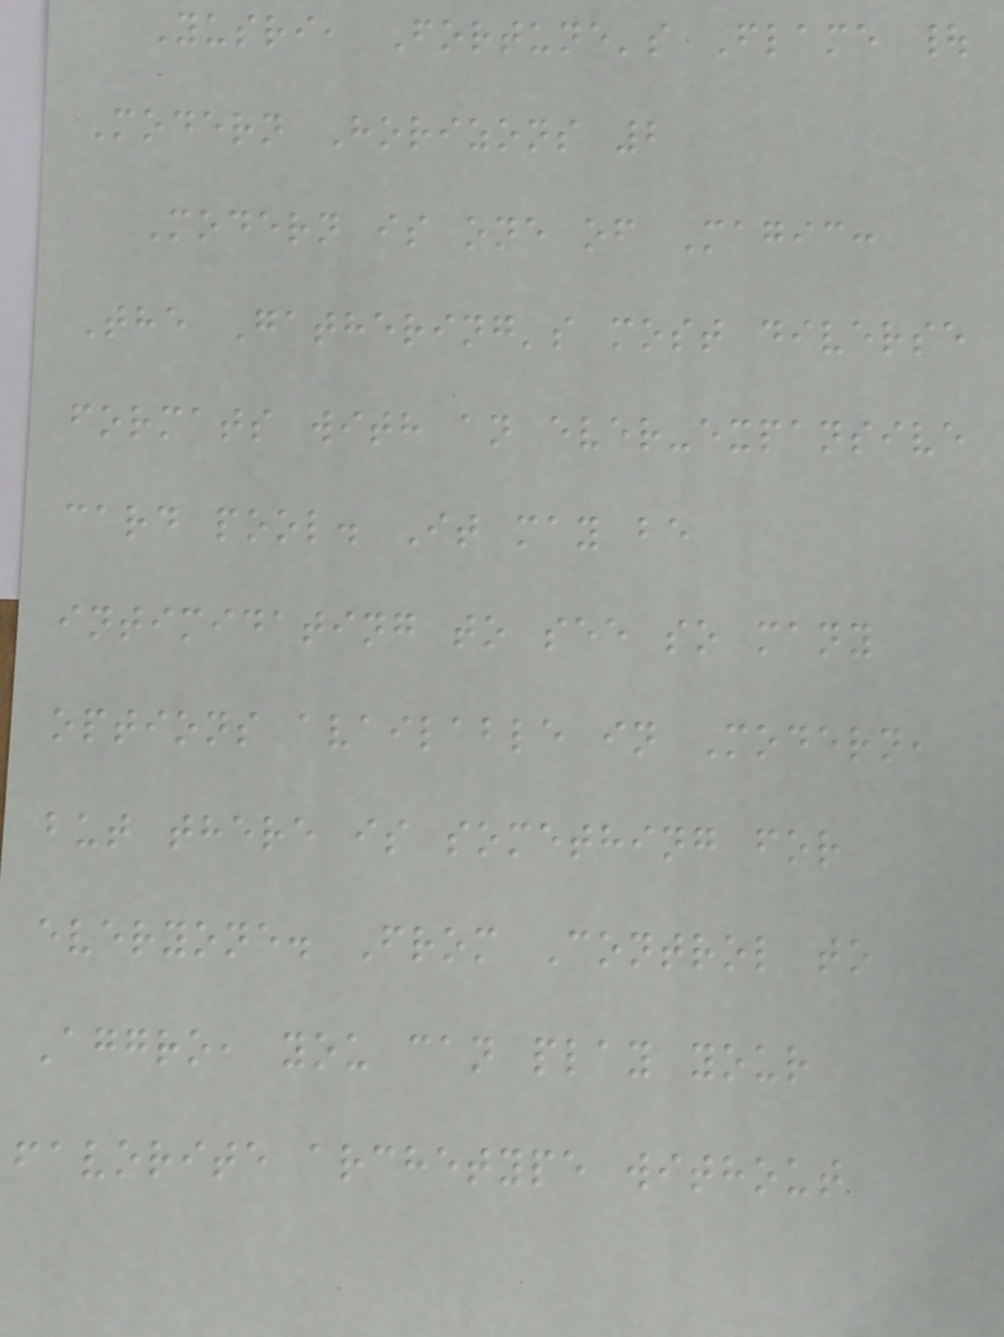Yusri, Fortune's Flame |
Modern Horizons 2
Modern is one of Magic:
The Gathering's most diverse
formats with an ever-expansive
card pool. It may be
intimidating to see so many
options available in Modern,
but there is something for
everyone. From Control to
Aggro, you can play your
favorite archetype without
